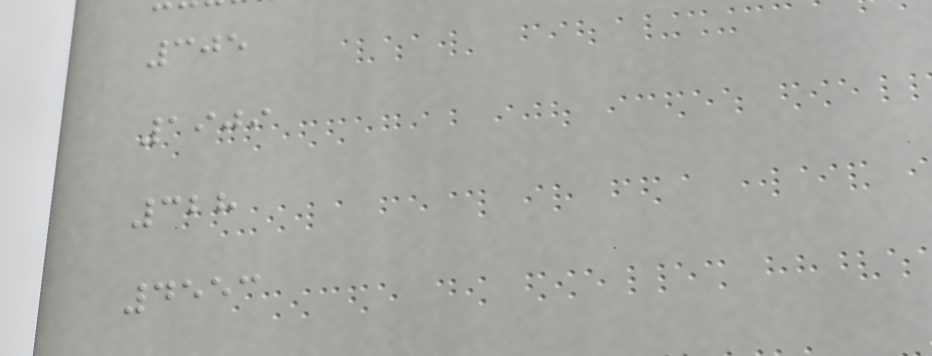305
1909
328
4553
